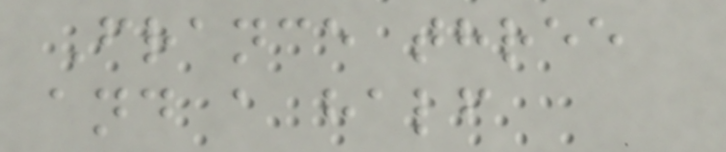France three
and a half
